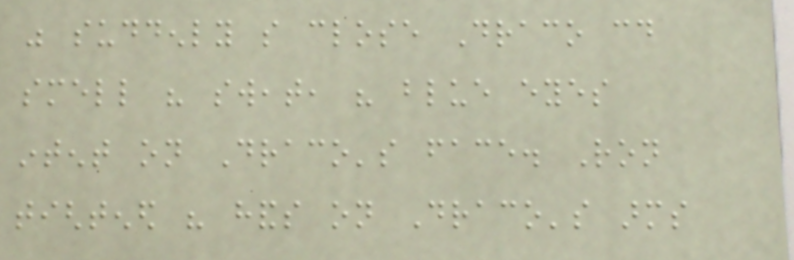was suddenly so close Draco could
smell his sweat, his blue eyes
intent on Draco's face. Ron
tightened his hands on Draco's arms
